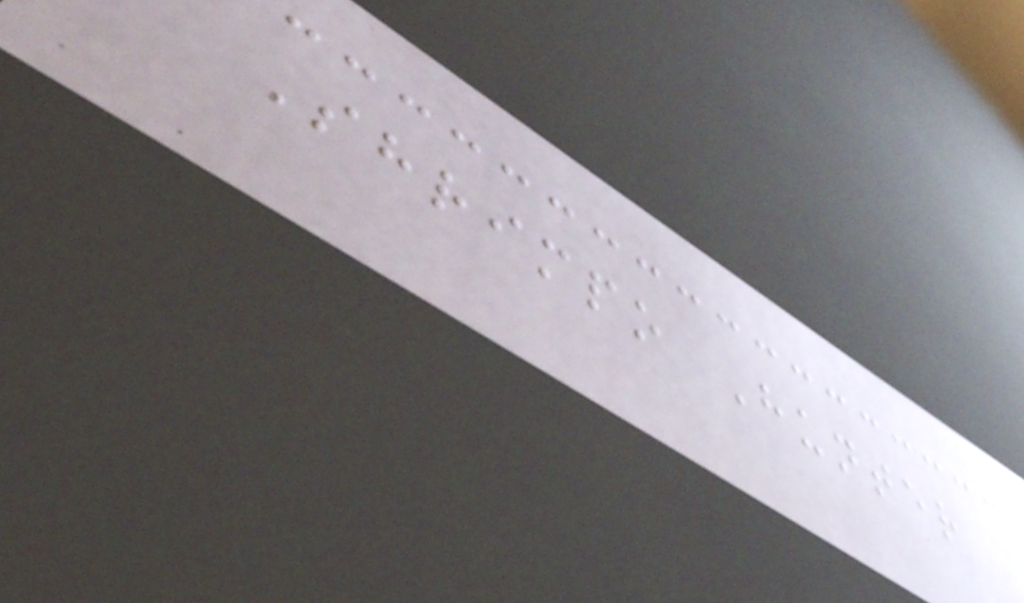Shrimpo Hunter
